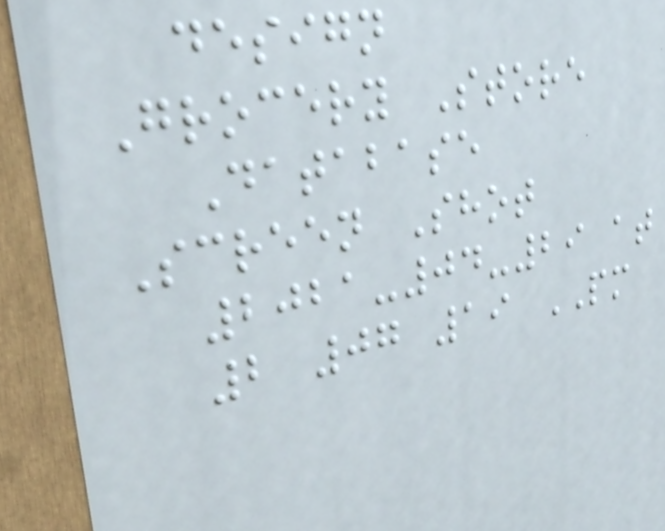design
Grocery Store
Database
Screen Shot
2021-04-29 at
2 07 19 PM
